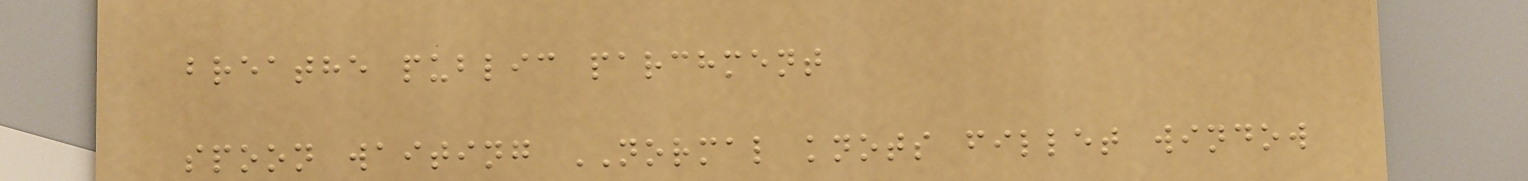breathe public parchment
spoon waiting NORMAL knots fillet window
